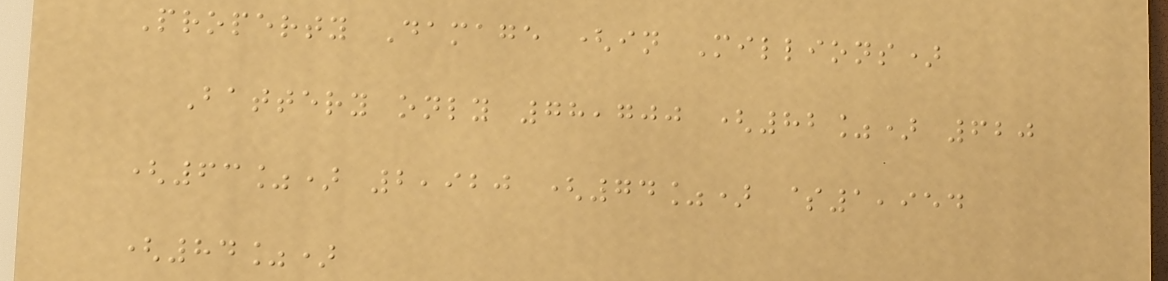Property Damage (in Millions)
Battery only 78,700 (82%) 620
(63%) 2,920 (74%) $1,954
(84%)
